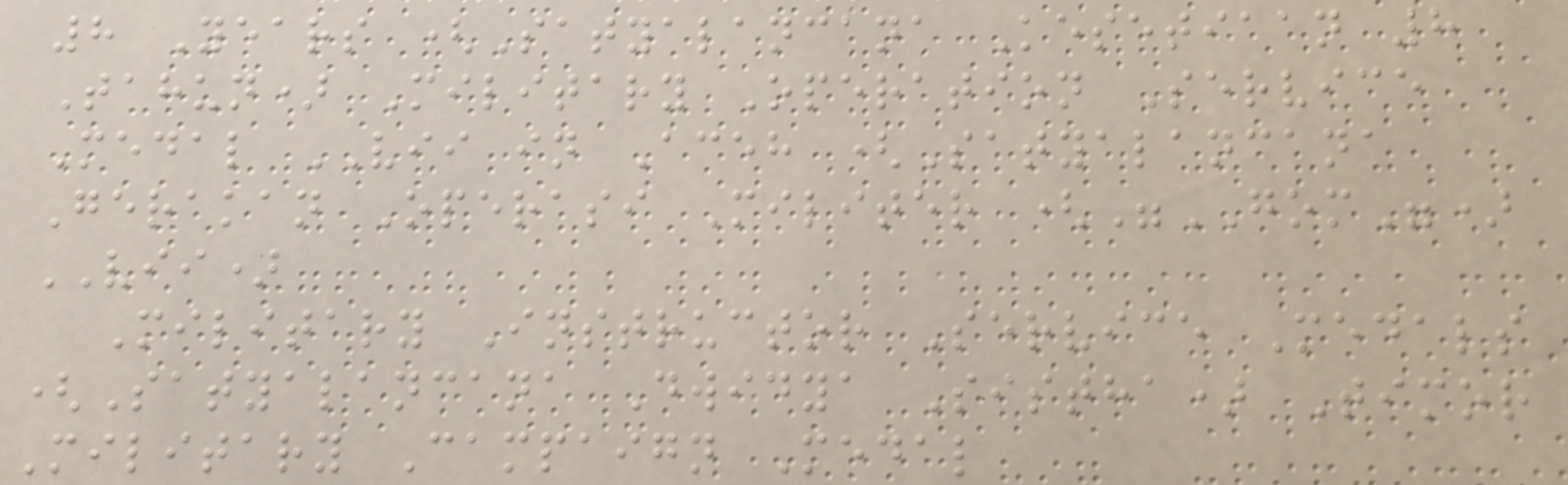8 Years (Satyalancana Kesetiaan 8
Tahun) Military Operation Service
Medal VII in Aceh (Satyalancana
Gerakan Operasi Militer ("GOM")
VII)
Military Instructor Service Medals
(Satyalancana Dwidya Sistha) Timor
Military Campaign Medal
